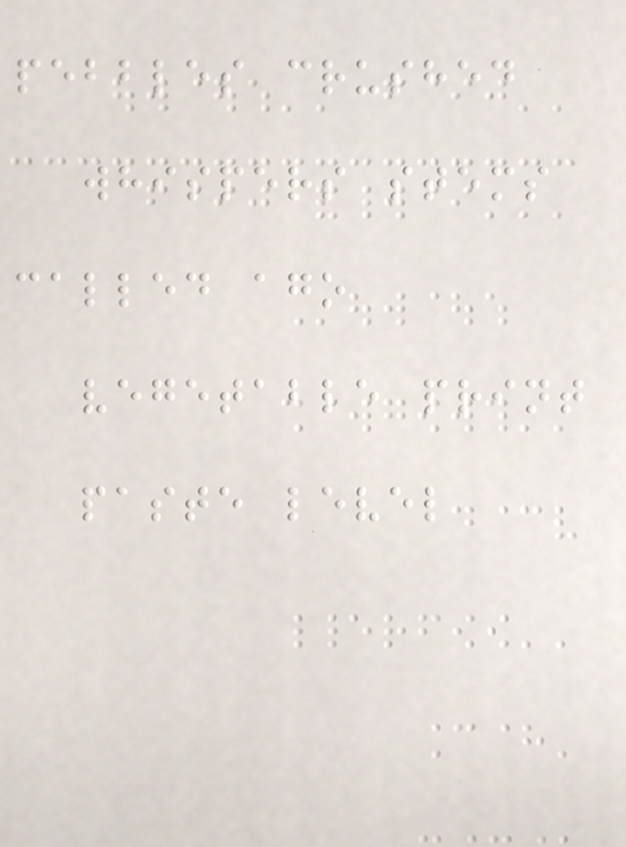pebbles crushed
whispers stems
called ago
vegetable print
paste level
